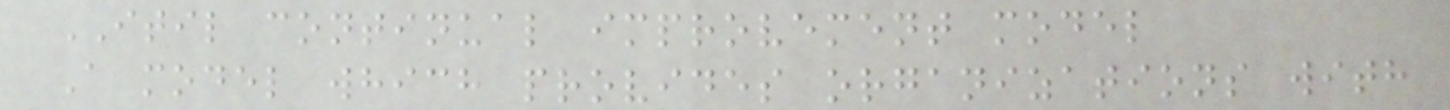ITIL continual improvement model
A model which provides organizations with
